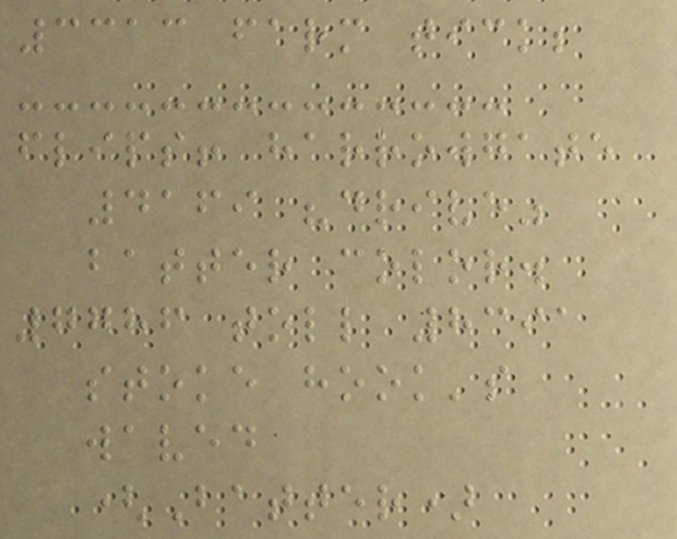3313 farm tick;
flips! harrowgate
4169 "drive"
batter color.
7786 toll 8391
stoke hook's
waved
(Batter)
